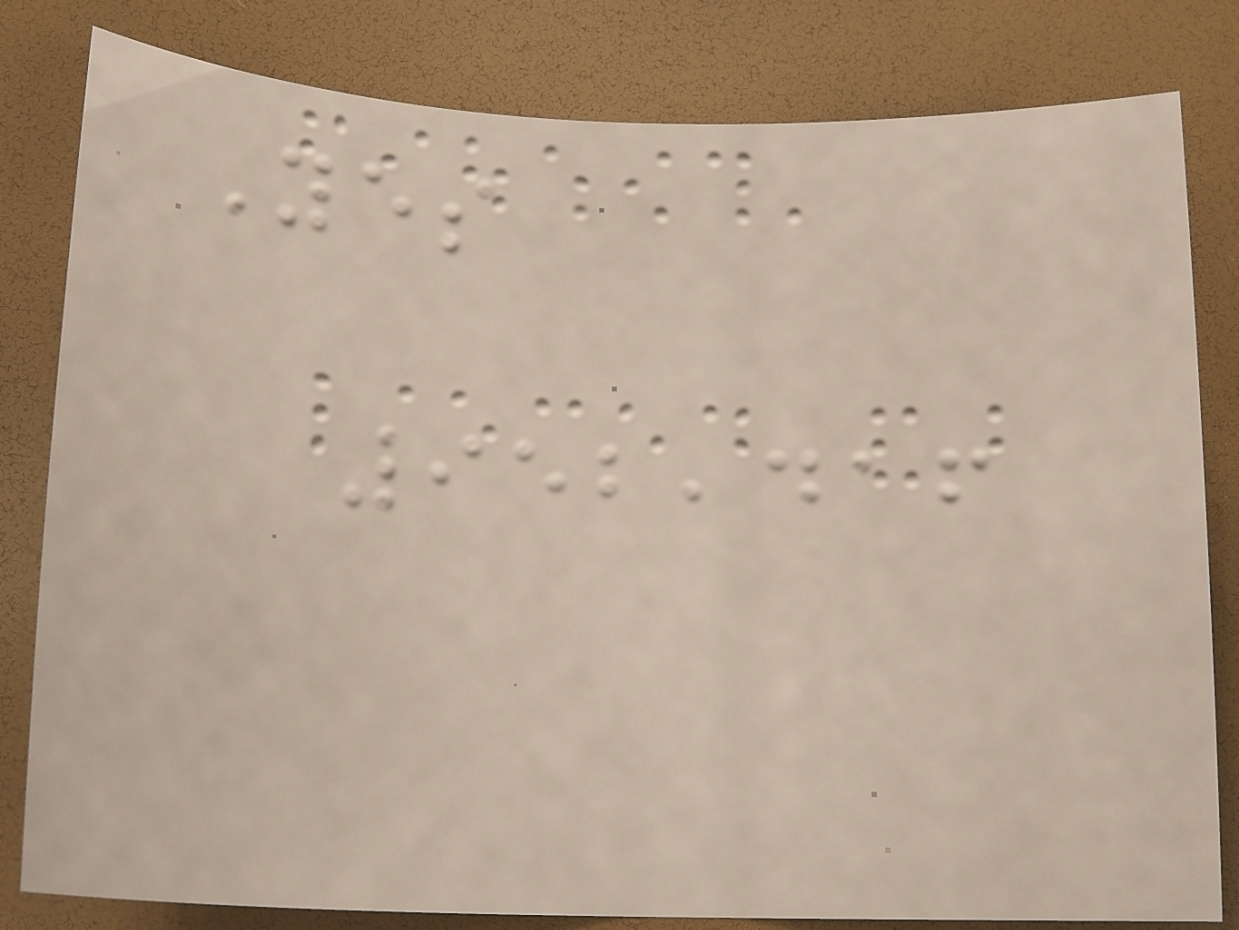Yes
952,416
